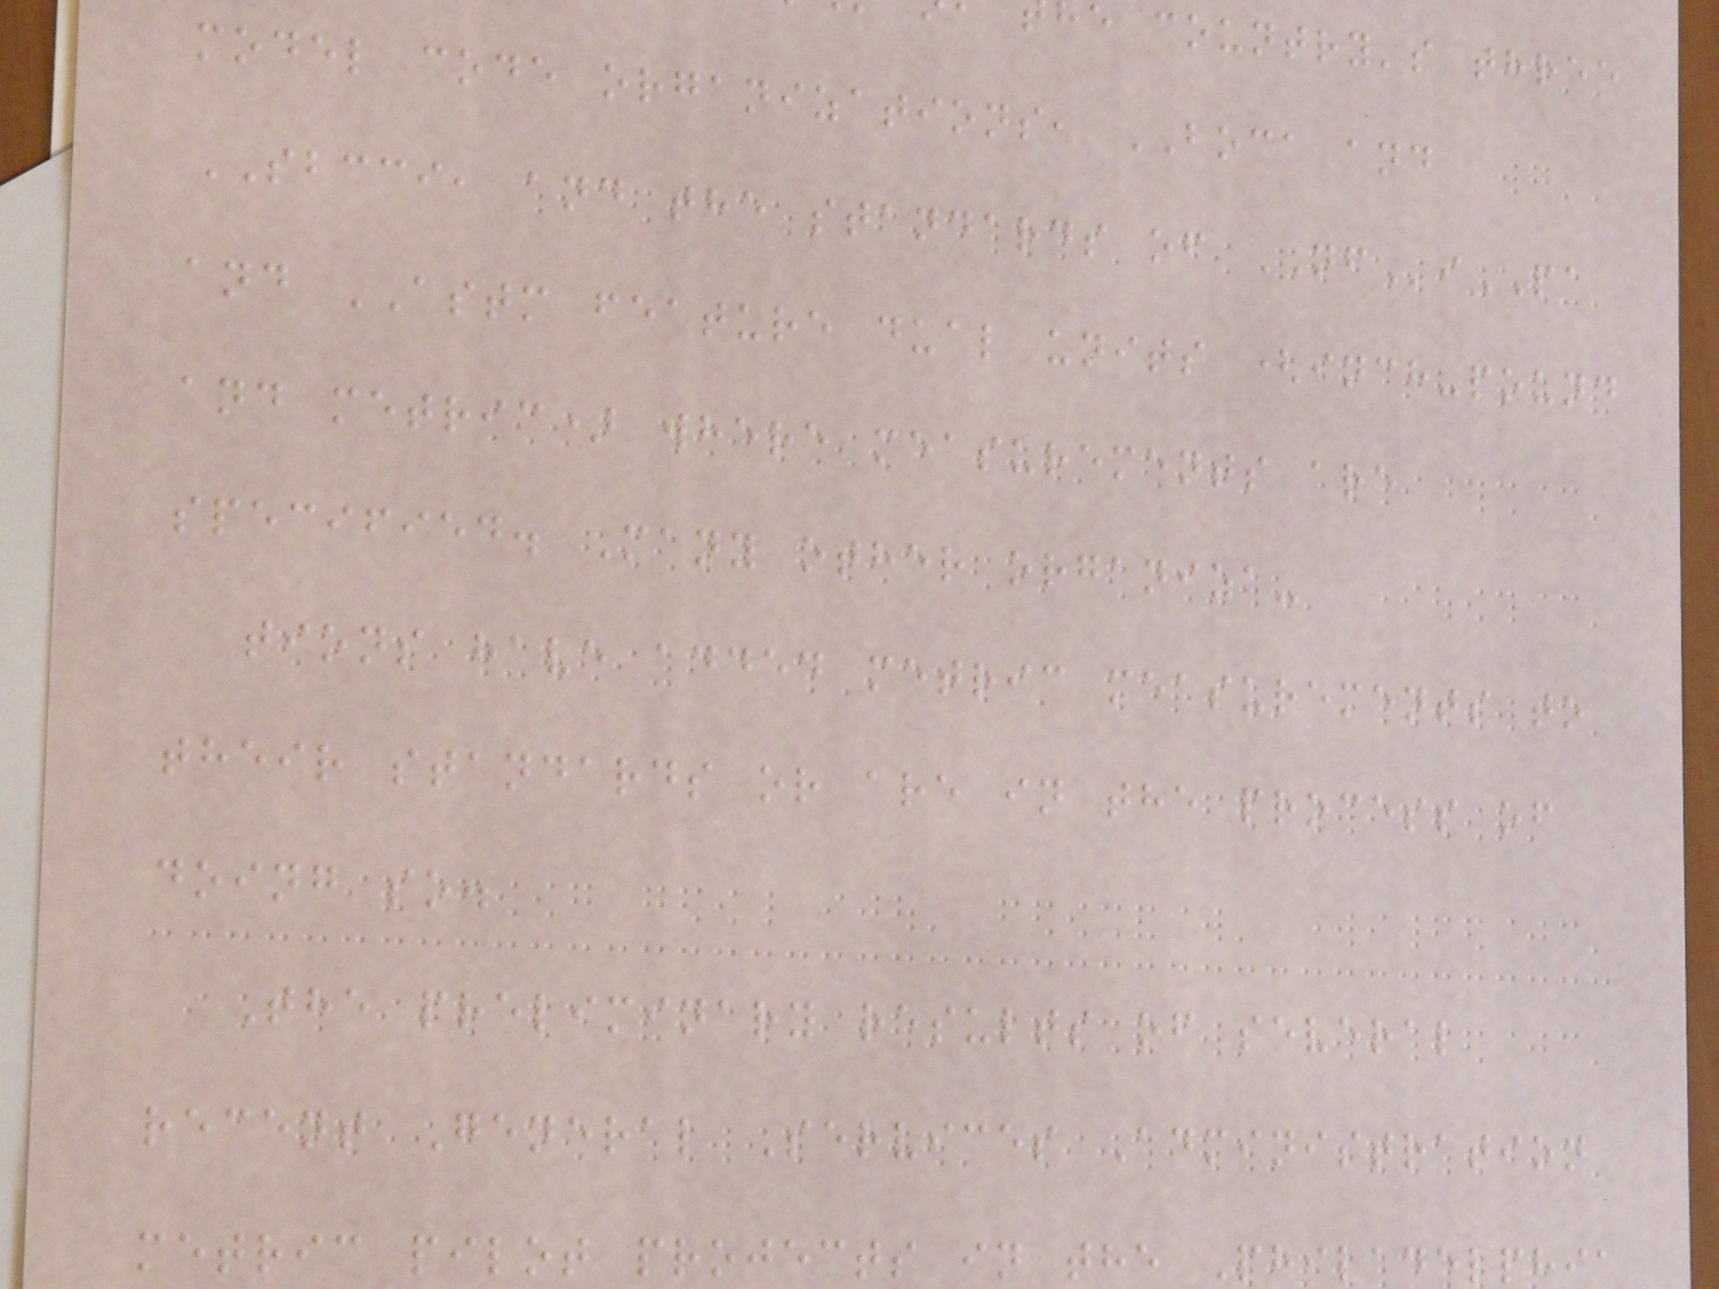e country's three
model code organizations, BOCA and
SBCCI, and the standards of NFiPA
and ASTM feature dual units (inch-pound
and metric) where measurements are
specified. Many other organiza-
tions have added metric measurements to
their standards or are in the process of
doing so.
The preliminary results of several
recent General Services Administration
metric pilot projects in the Philadelphia
